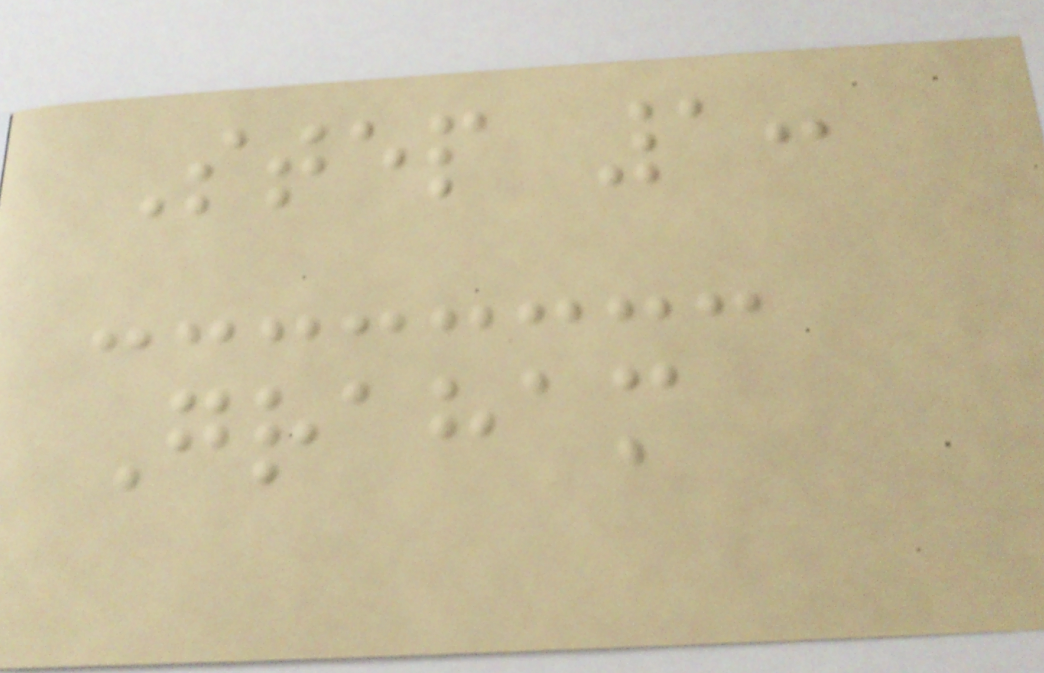Step 1:
Graham
